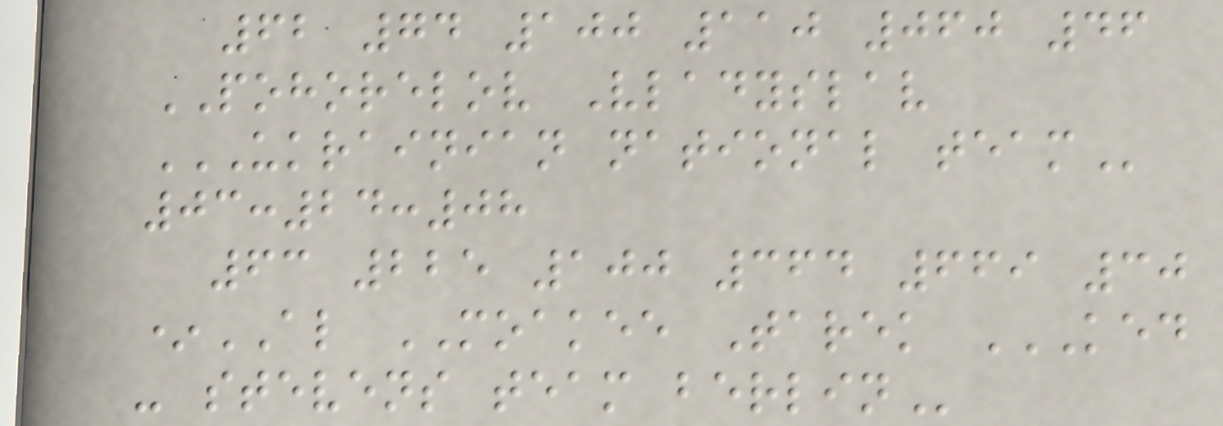62 74 100 110 060 46
POHORELOV Vladyslav
UKRAINIAN NATIONAL TEAM
03:24:08
63 225 100 364 669 30
*AL MOAKEE Tarek KED
- STEVENS TEAM BERLIN
